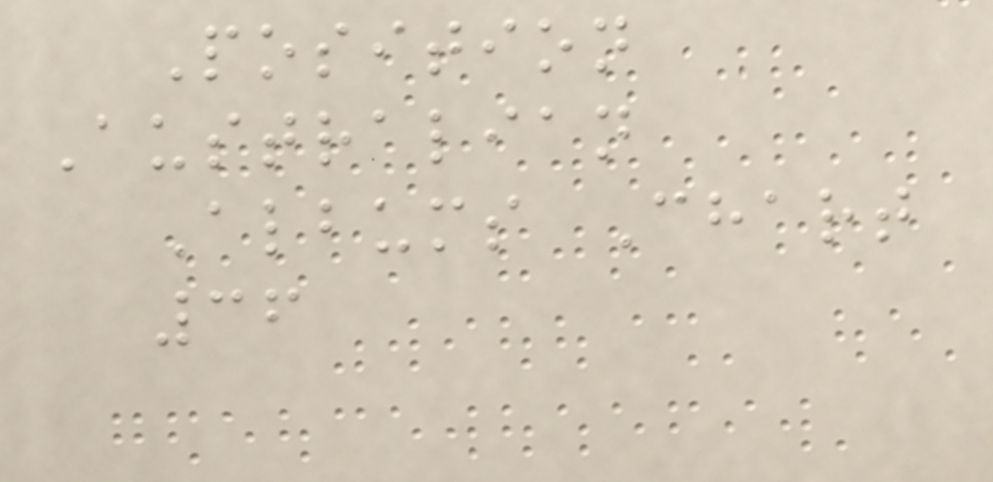Position
Australian
Albums Chart
36
